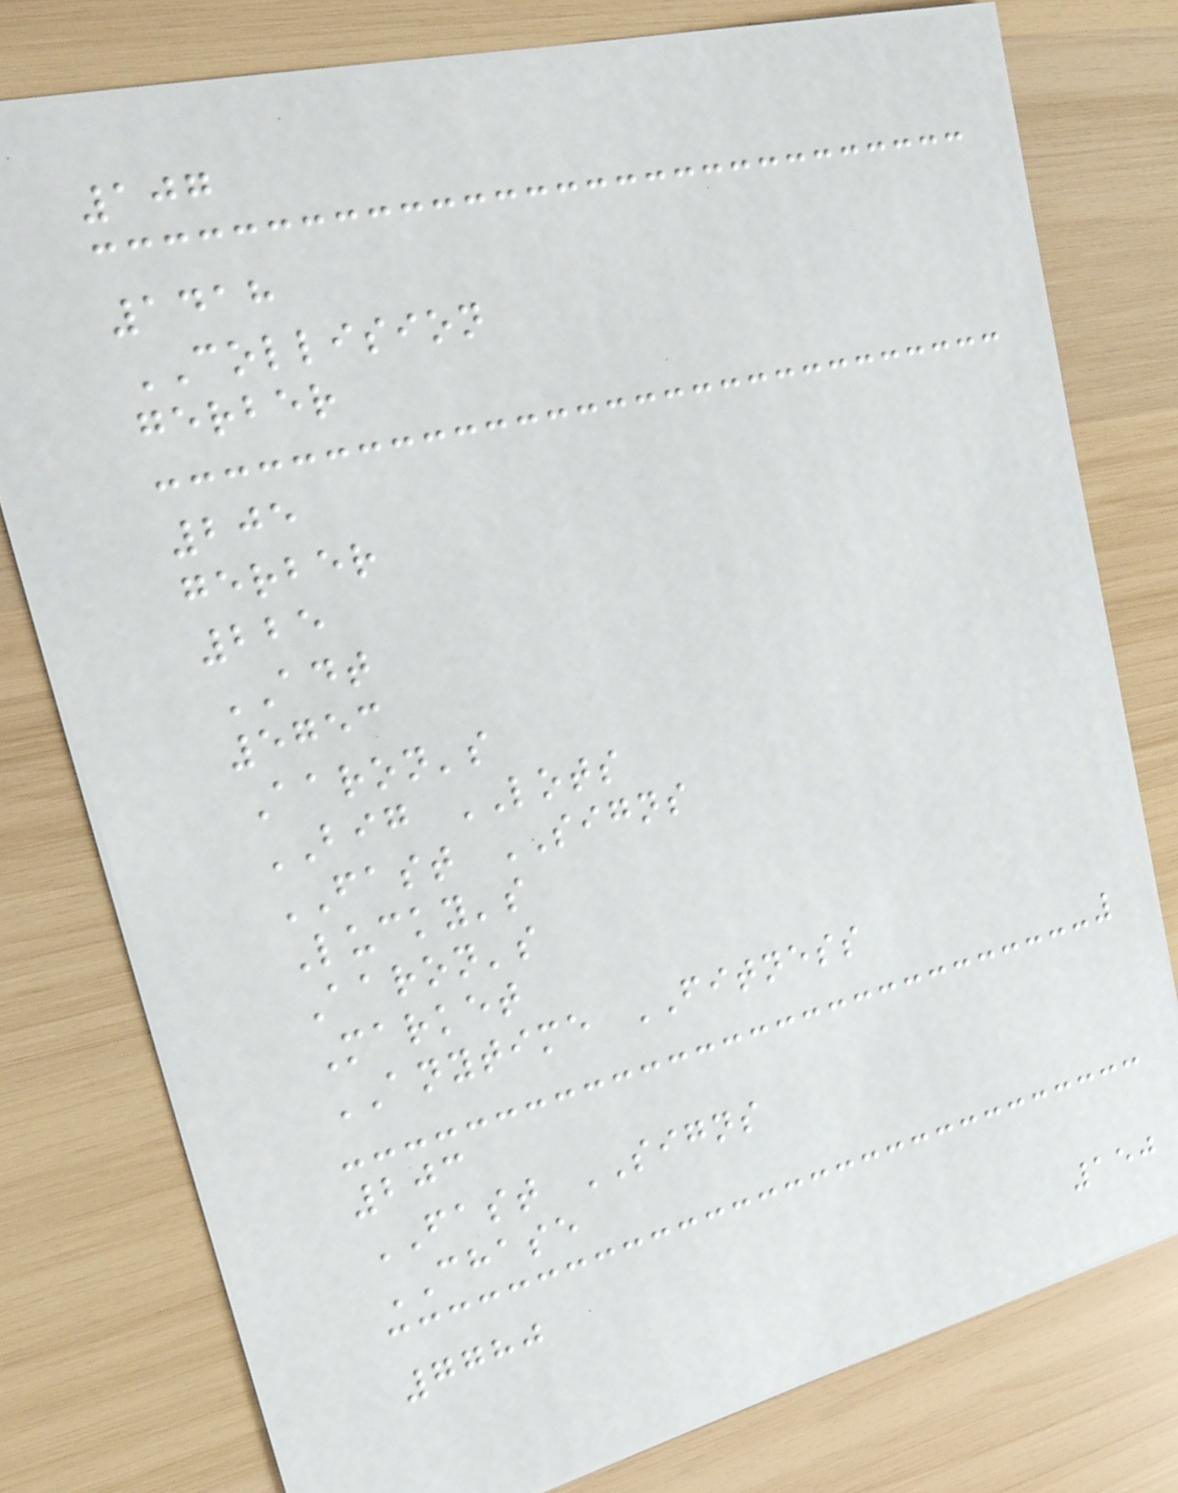107
1418
COLLISION
gerber
205
gerber
225
ADT
5753
Aaron's
BIG LOTS
FAST SIGNS
Lucky's
Aaron's
Market
ANYTIME FITNESS
203
FAST SIGNS
CHASE
7780
150
